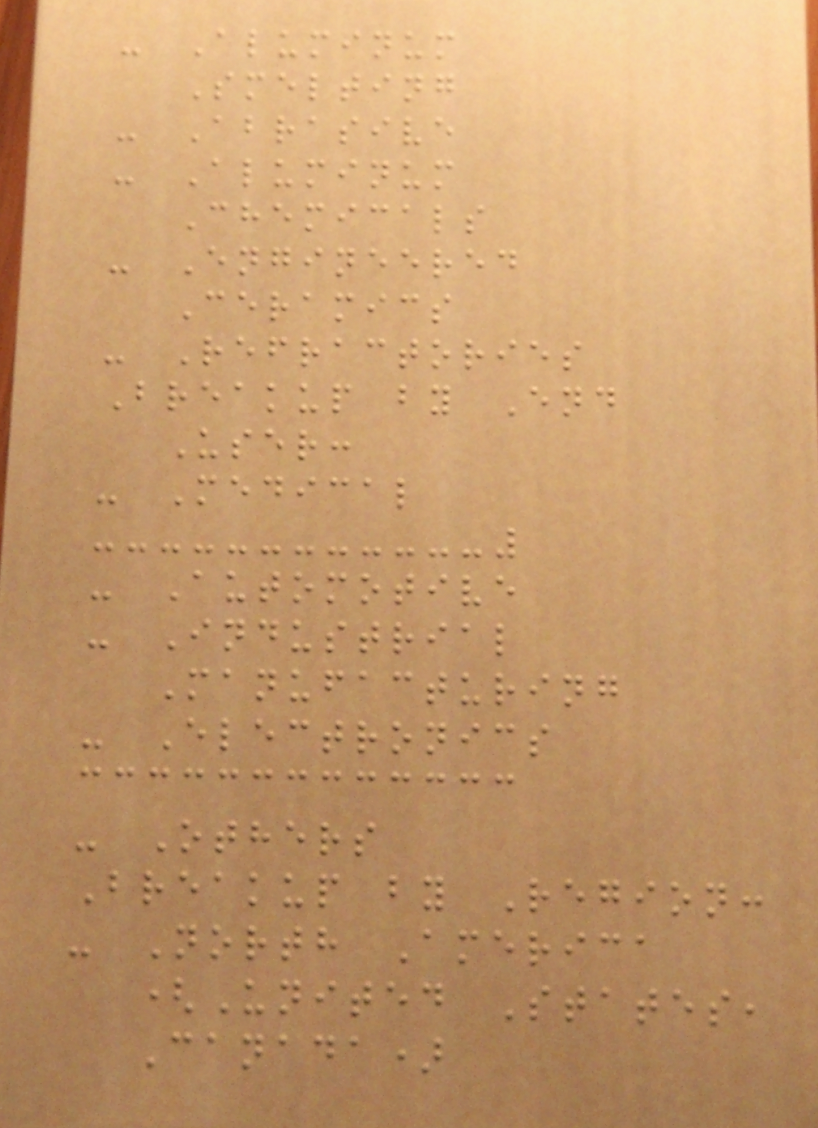- Aluminum
Smelting
- Abrasive
- Aluminum
Chemicals
- Engineered
Ceramics
- Refractories
Breakup by End
User:
- Medical
- Automotive
- Industrial
Manufacturing
- Electronics
- Others
Breakup by Region:
- North America
(United States,
Canada)
